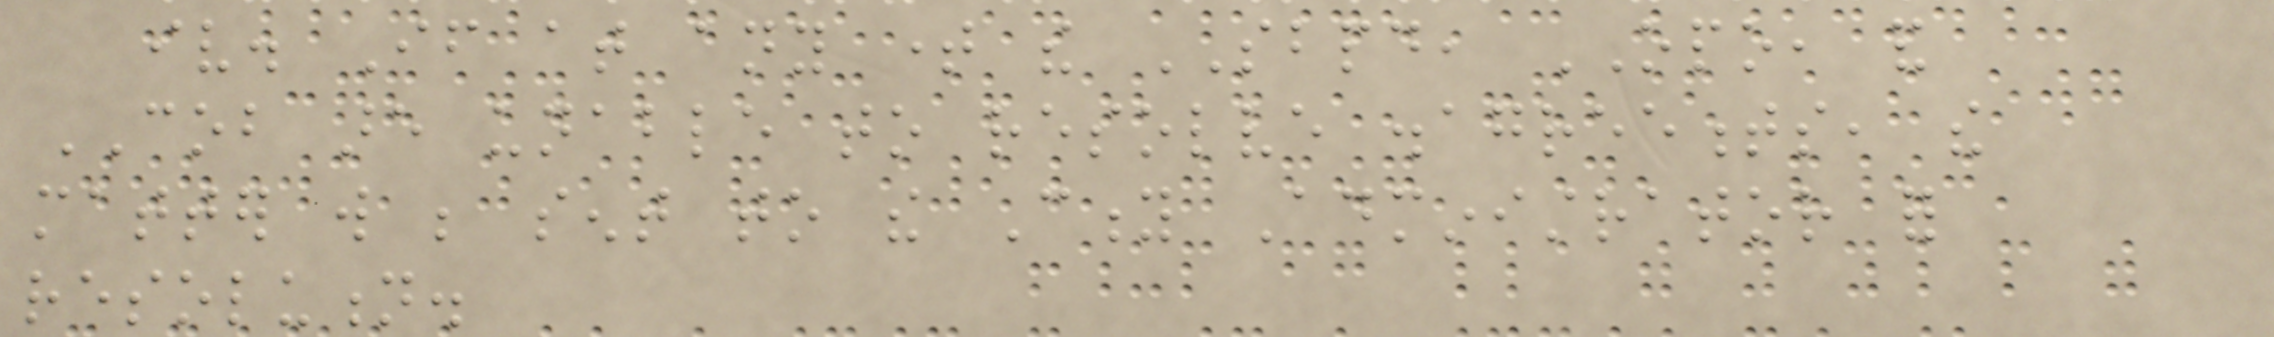iv. If at any time the SBPD, OPO, and
COB are unable to resolve disagreements, the
matter will be sent to the City Administrator for
resolution.
